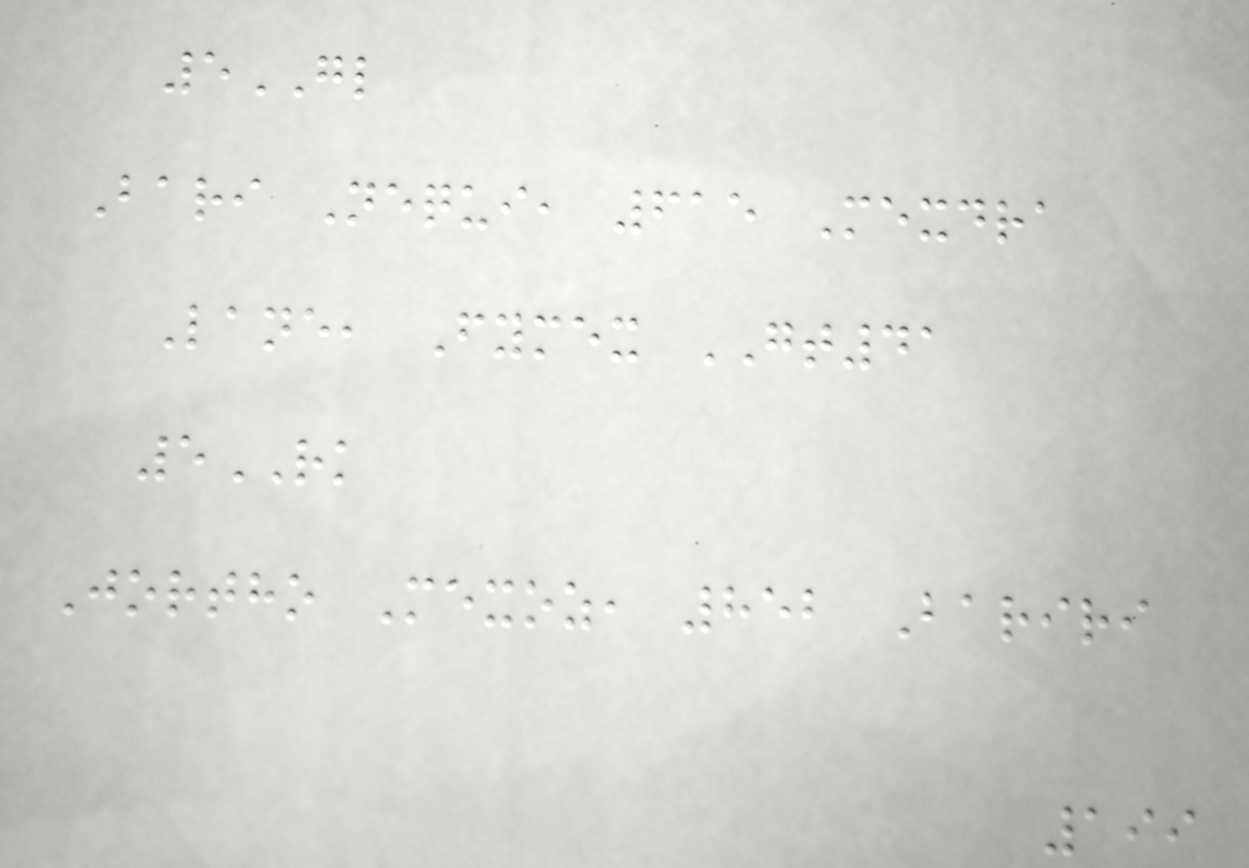5GL
Bari Nequi, 615 Mexdra
Lane, Fymex GT41
5RK
Jortho Mexoz, 852 Bariri
199
